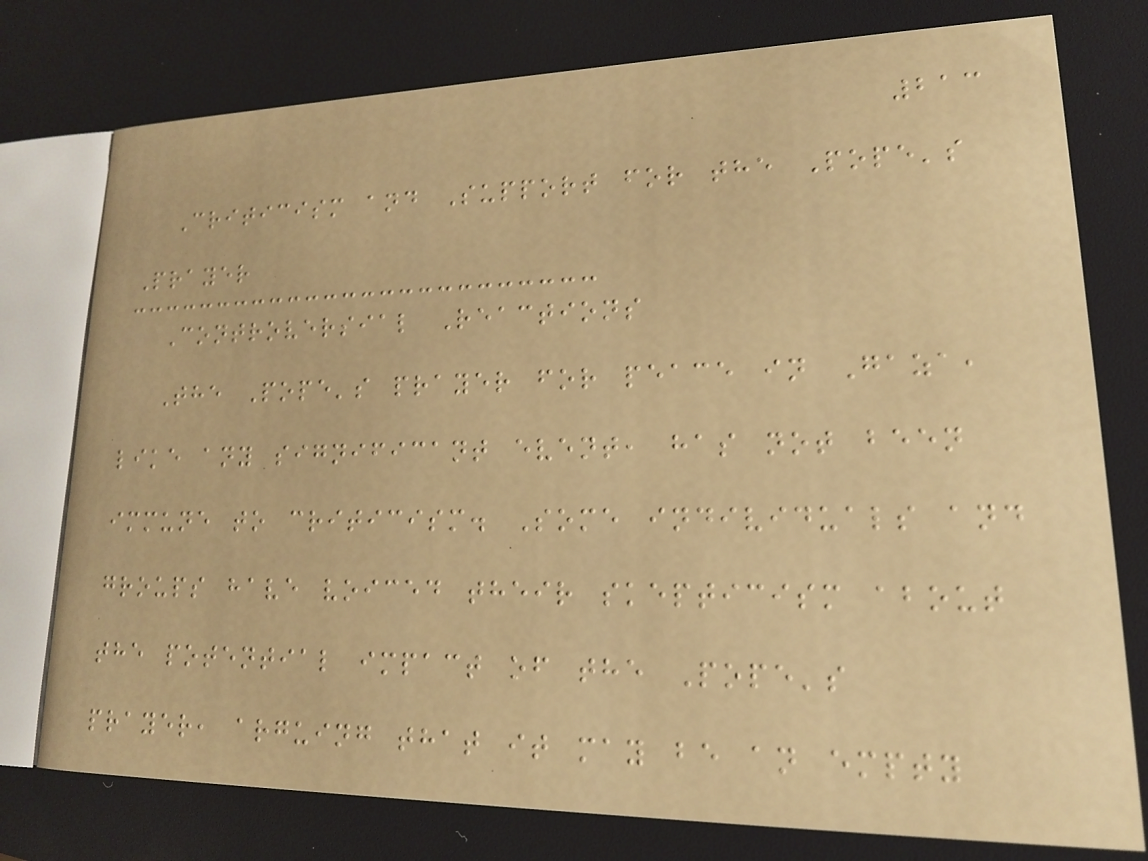213
Criticism and Support for the Pope's
Prayer
Controversial Reactions
The Pope's prayer for peace in Gaza,
like any significant event, has not been
immune to criticism. Some individuals and
groups have voiced their skepticism about
the potential impact of the Pope's
prayer, arguing that it may be an empty
